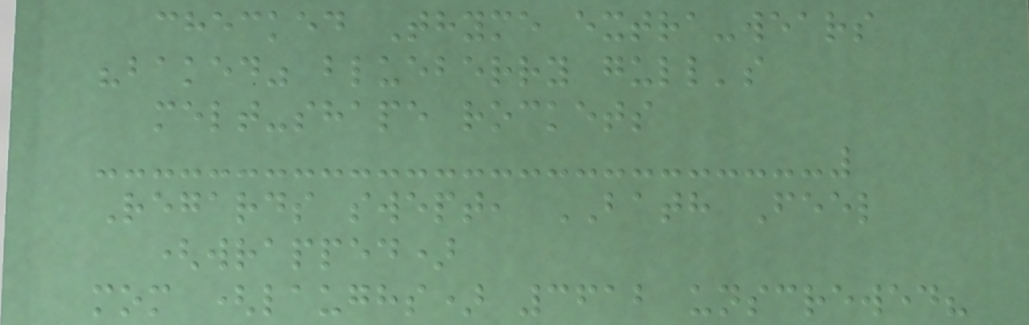checked Thyme extra-wears
"baked" blueberry gull's
melt-shape rockets
Regards swept, BATH Feel
(wrapped)
mom (laughs) 3612 unscrewed?
